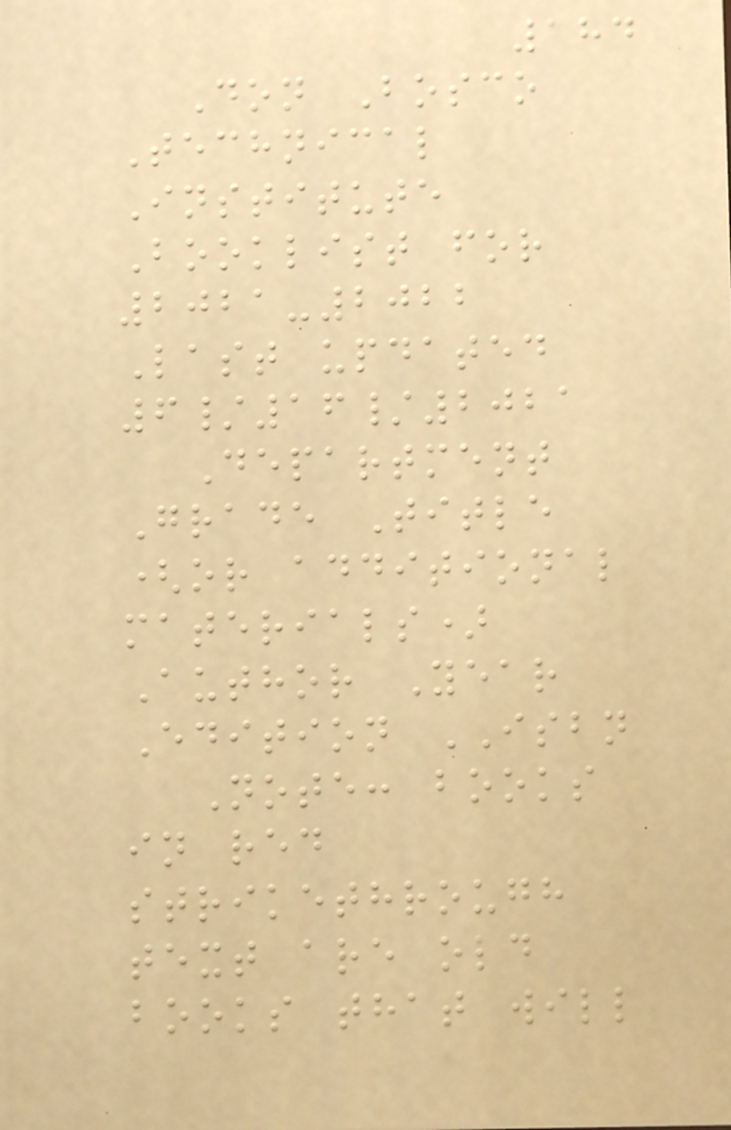184
Don Bosco
Technical
Institute
Booklist for
2021-2022
Last updated
6/16/2021
Department
Grade Title
(or additional
materials)
Author Year
Edition ISBN
Note: books
in red
strikethrough
text are old
books that will
